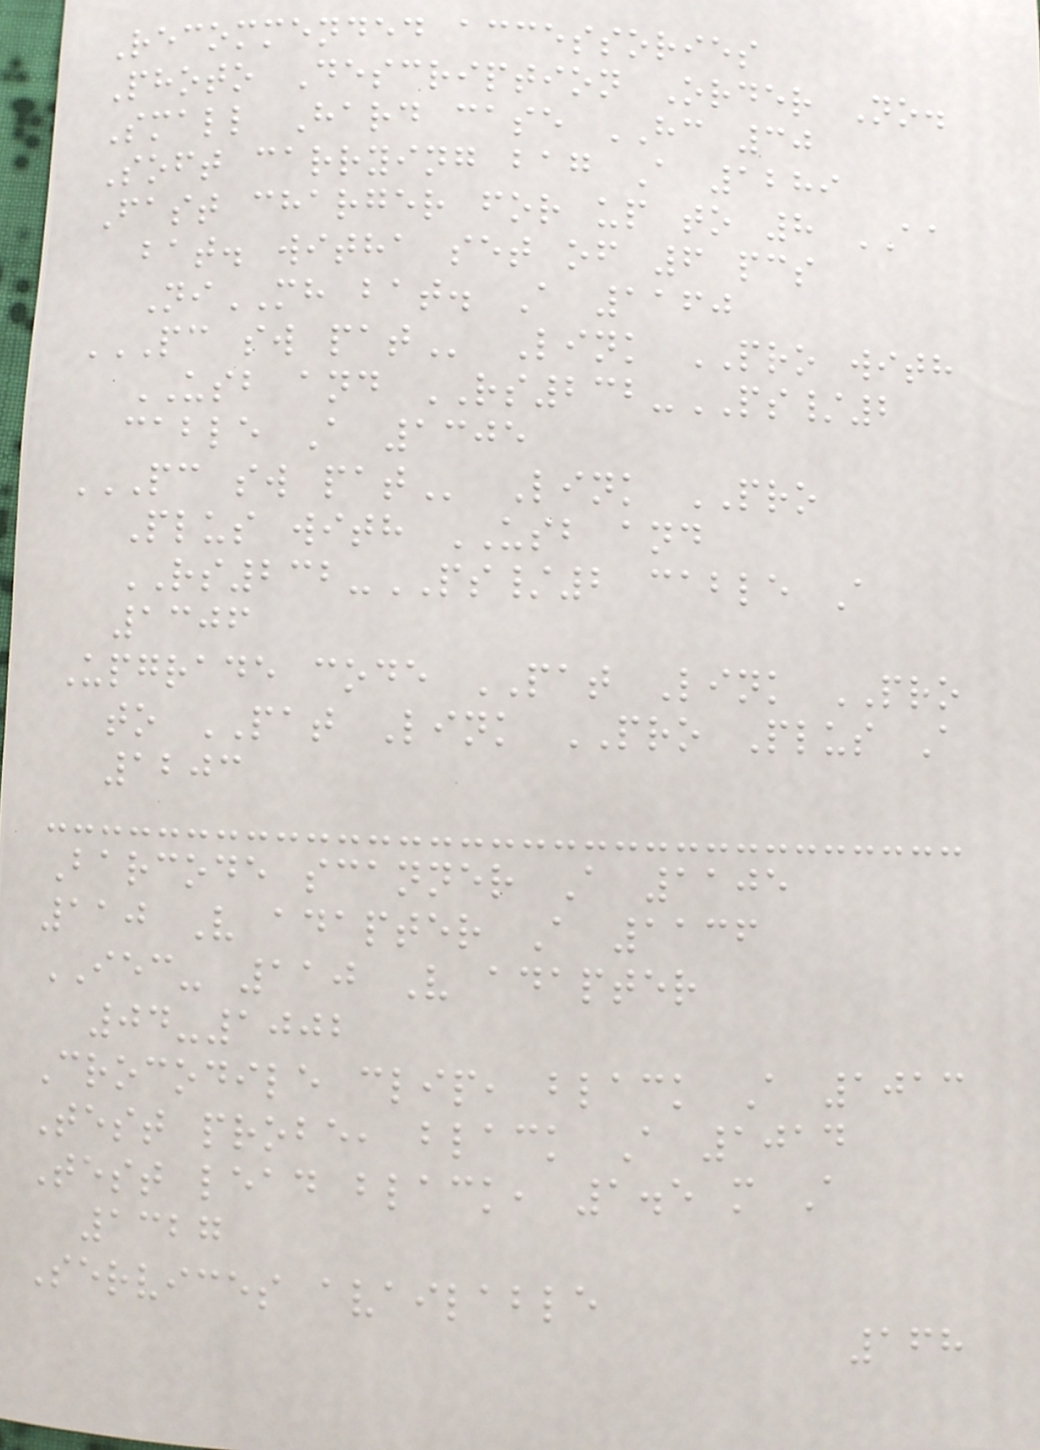Recommended accessories
Photo Description Order No.
Small Hard case HC 30
Soft carrying bag A 1289
Fast charger for up to 8 AA
bat. witha set of 6 pcs
NiMH bat. A 1160
PC SW PAT Link PRO with
USB and RS232-PS/2
cable A 1305
PC SW PAT Link PRO
Plus with USB and
RS232-PS/2 cable A
1306
Upgrade code PAT Link PRO
to PAT Link PRO Plus A
1203
Barcode scanner A 1105
110 V adapter A 1136
IEC- 110 V adapter
04-1002
Crocodile clip, black A 1013
Test probe, black A 1014
Test lead black, 1.5 m A
1327
Services available
168
